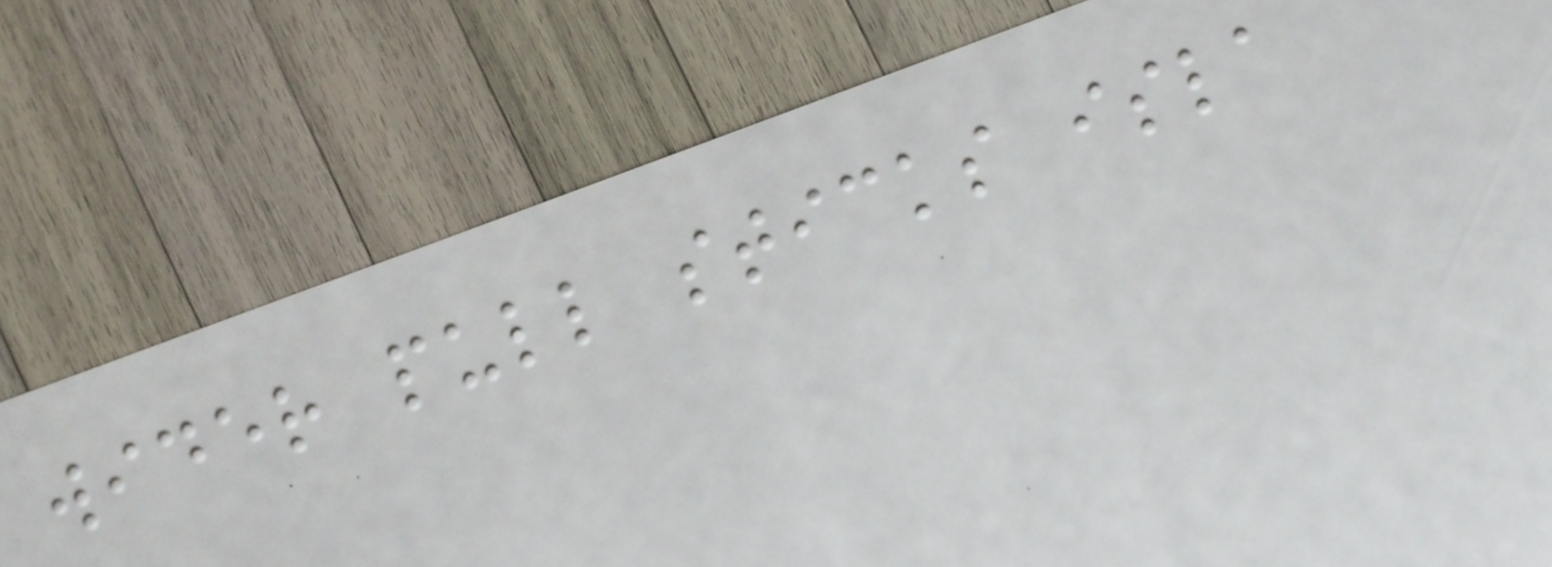wider pull sticks isla
